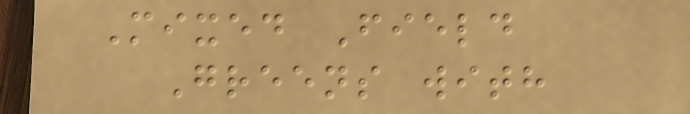Mixed Field
Greens with
